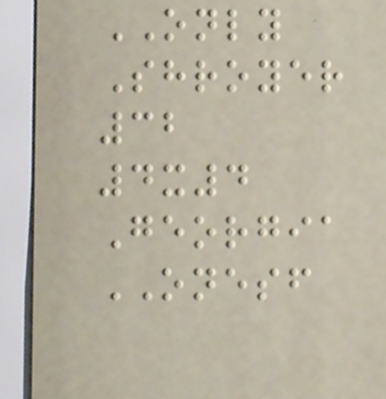ONLY
Shroyer
32
4x4
Georgia
ONESF
